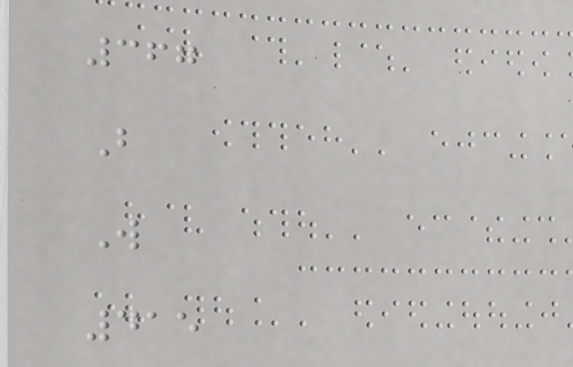367
B
W
415
